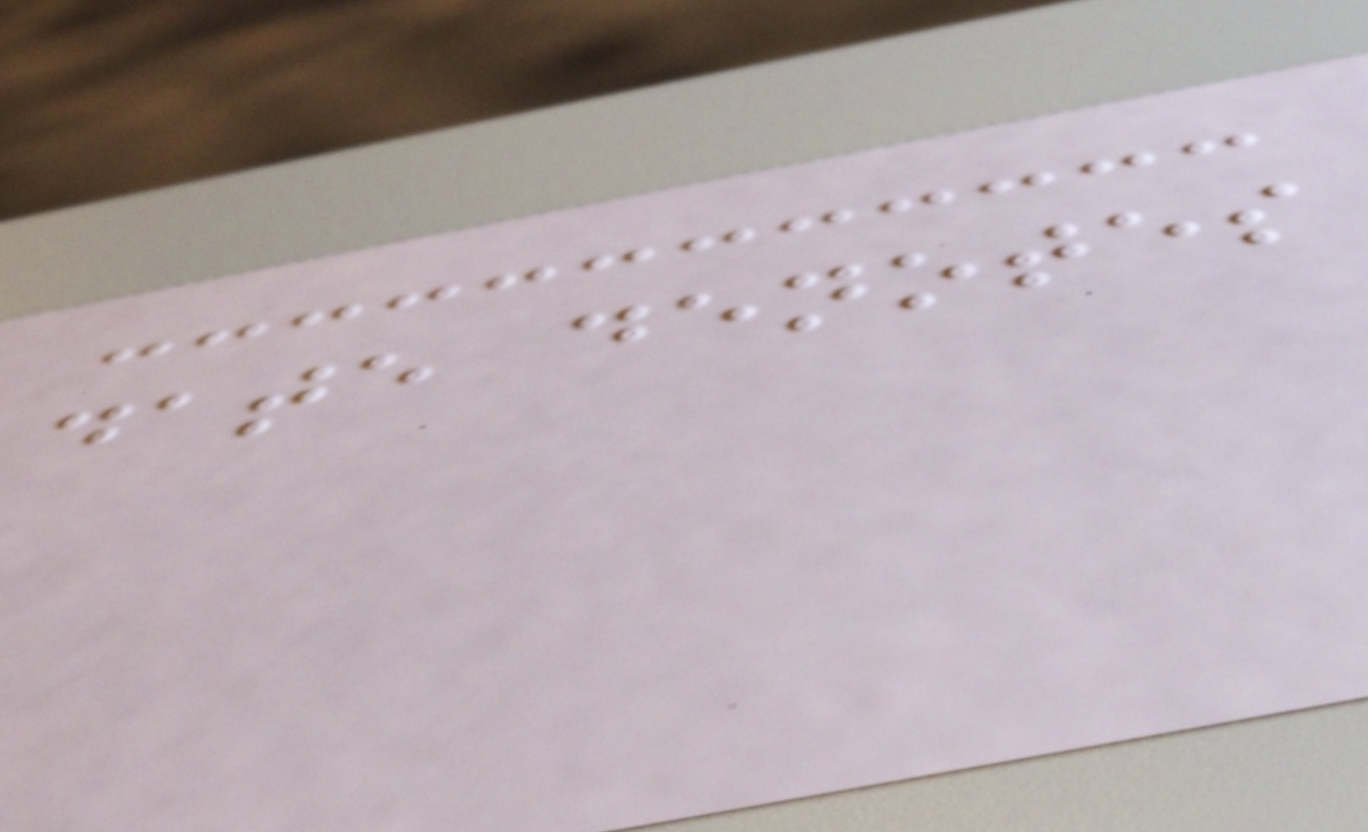date denotes
